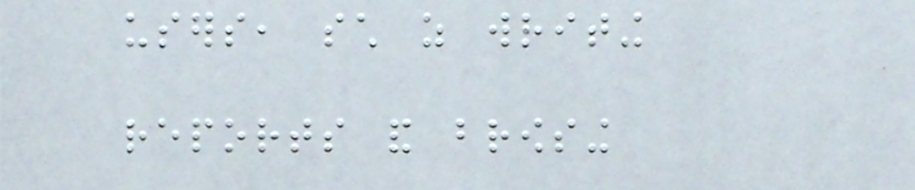users, such as writing
reports and browsing
